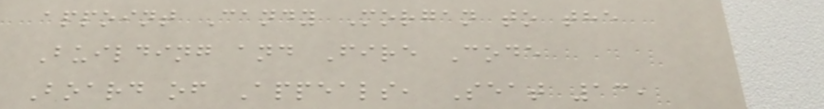appoint Candy Morgan to the
Building and Fire Code
Board of Appeals, Seat 13,
